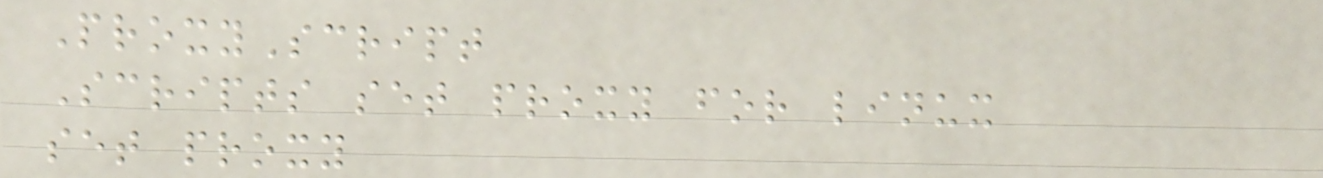ProxyScript
Scripts set proxy for linux
set proxy
